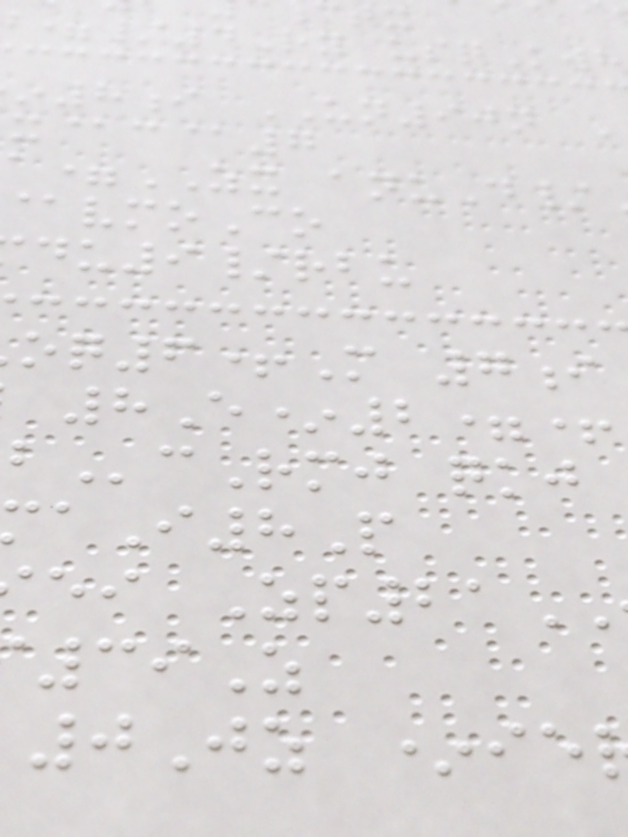=/4Ry usqKwh
8i UN90n
x@c@7
=ZX anuD/
vmoCo
du9/rbu
q6+M 7i
8E*2=+
cRmj qkj
aI8P
ei Zp21
39Z
0Jz *ie
